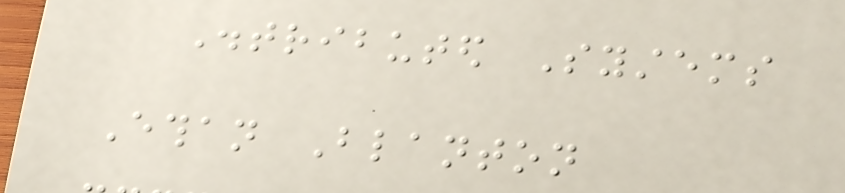Distributed Systems
Ethan Blanton
